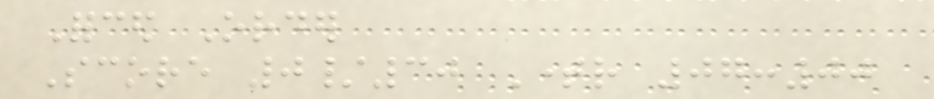Forced Order
Score 0/30 Timer 07:00
